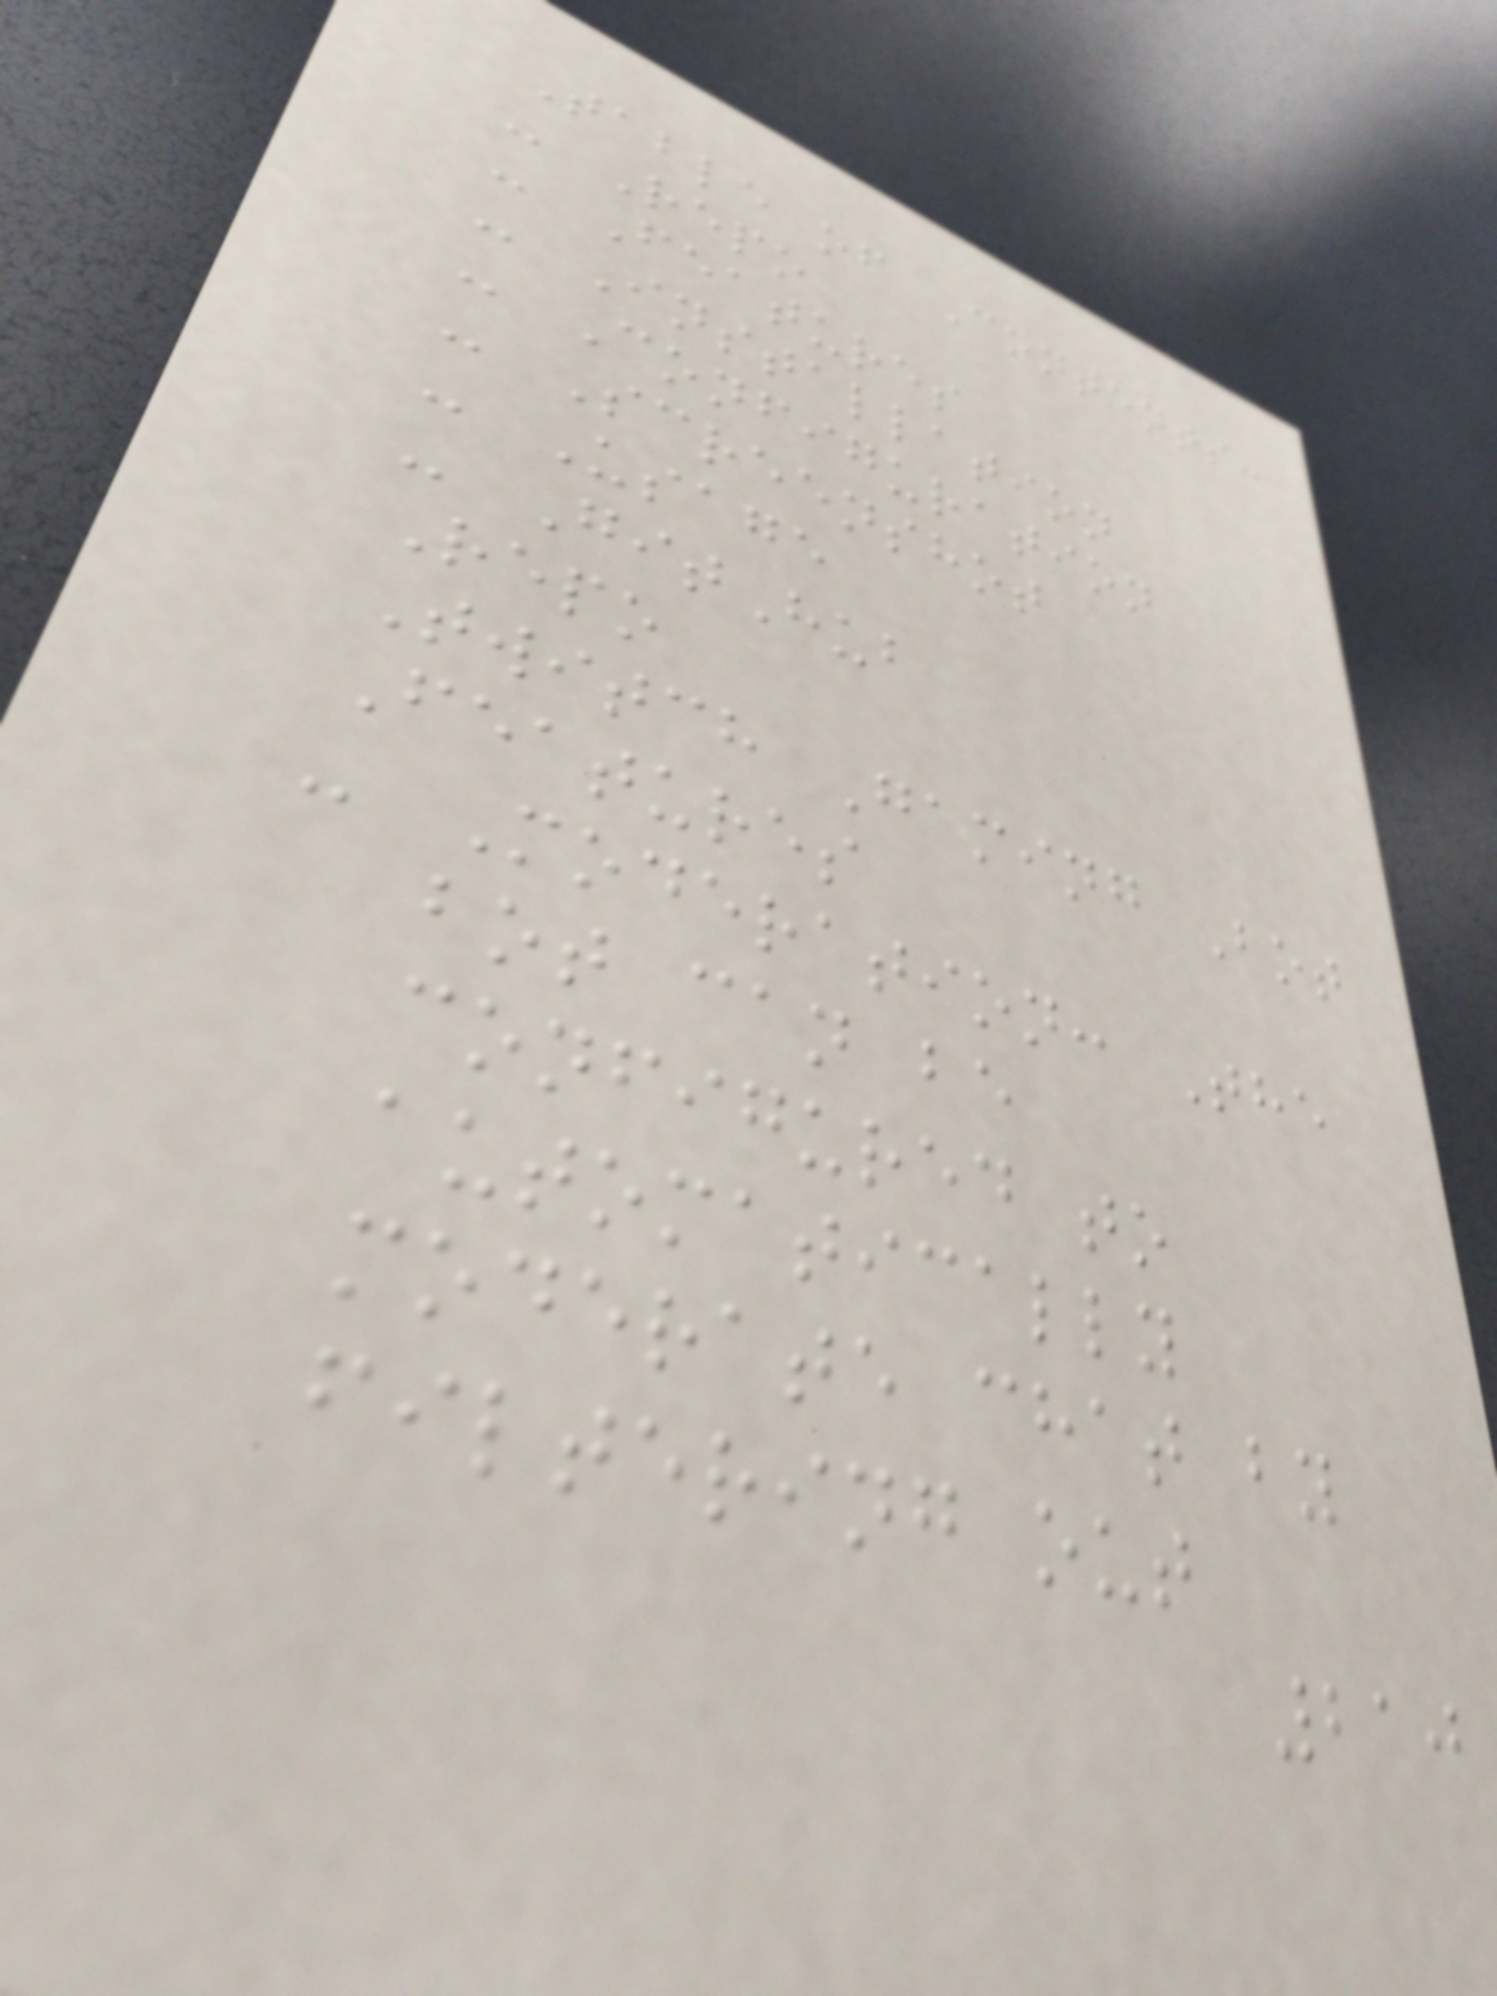Table of Contents:
- Repo
- Features
- Installation
- Configuration
- Screenshot
- Usage
- GitHub
Repo
Twitch Gaming Bot
Features
- Moderation: The
bot can be
configured to
automatically
moderate chat by
filtering out
210
